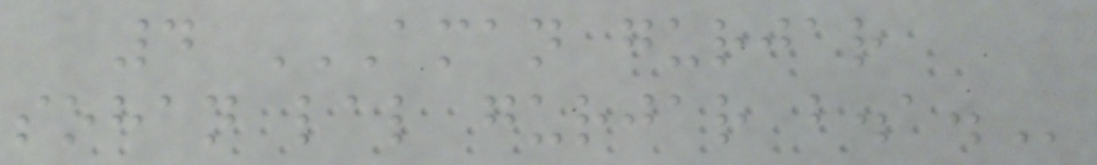4 AMAN GURJAR
SOHAN LAL GURJAR B.A.
